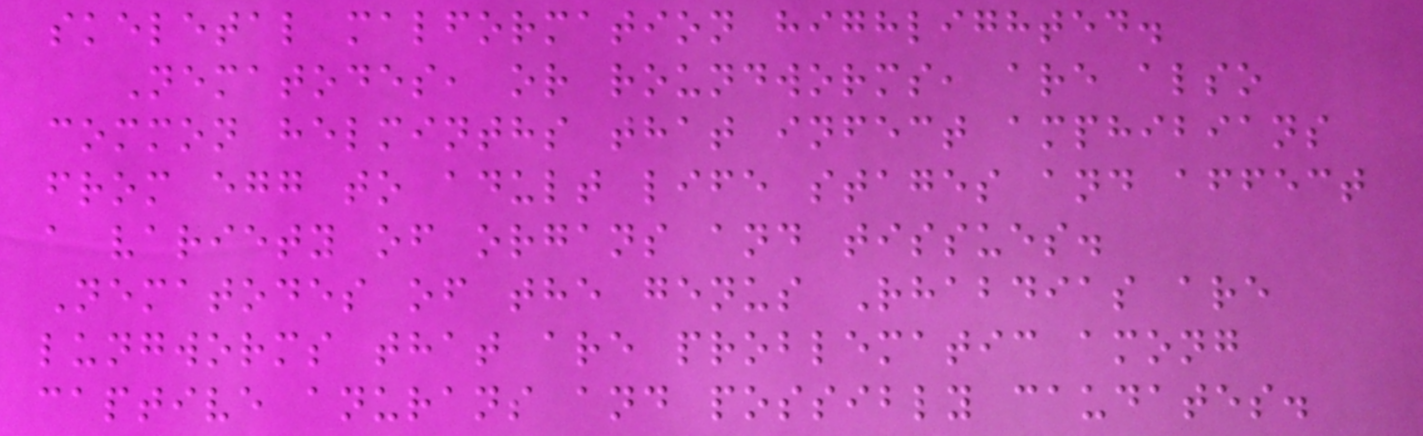skeletal malformation highlighted.
Nematodes, or roundworms, are also
common helminths that infect amphibians
from egg to adult life stages and affect
a variety of organs and tissues.
Nematodes of the genus Rhabdias are
lungworms that are problematic among
captive anurans and possibly caudates.
